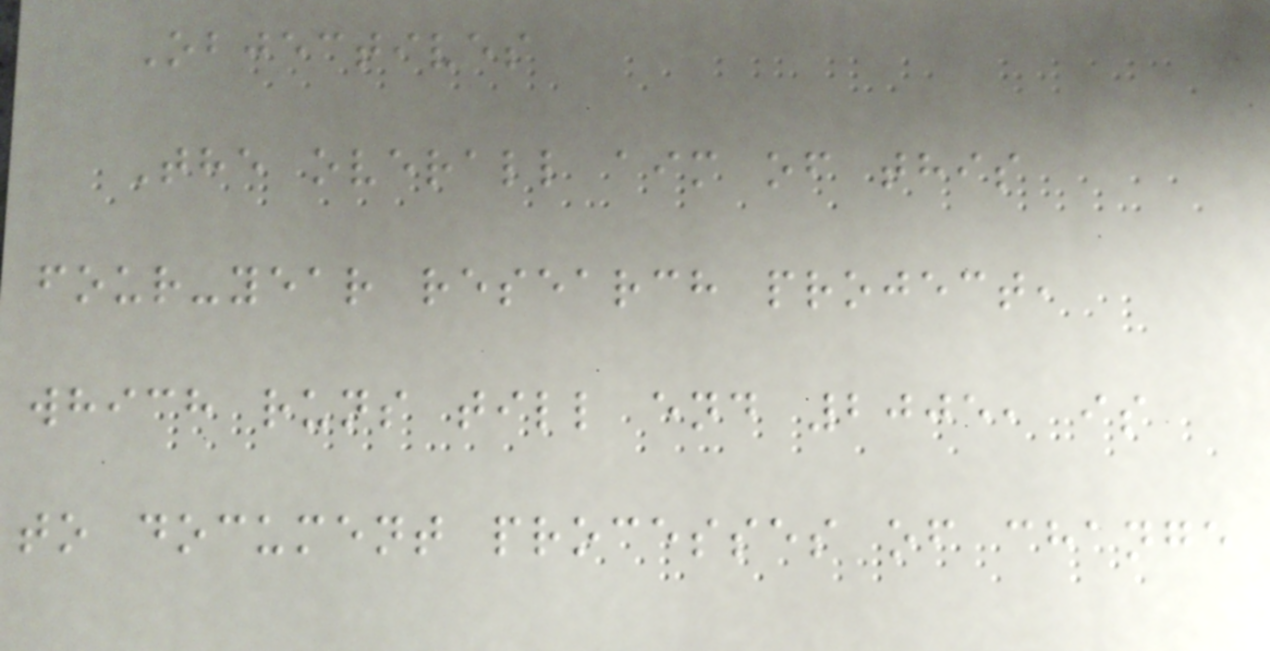Objectives
The overall aim of this
four-year research project,
which runs till end 2005, is
to document processes of change
